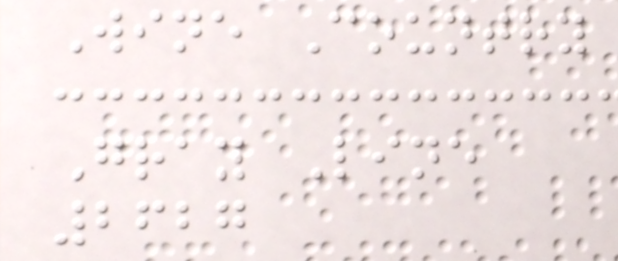Wine Country
Gray Line
2627
